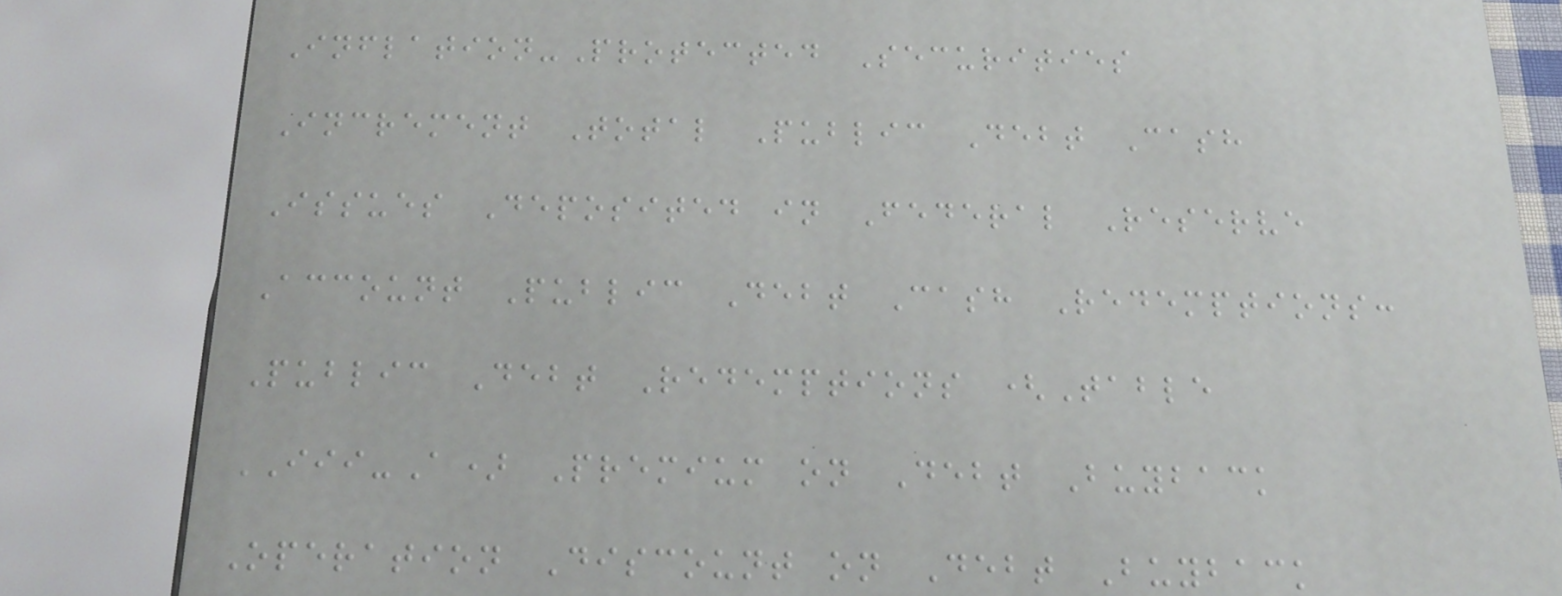Inflation-Protected Securities
Increment Total Public Debt Cash
Issues Deposited in Federal Reserve
Account Public Debt Cash Redemptions:
Public Debt Redemptions (Table
III-A) Premium on Debt Buyback
Operation Discount on Debt Buyback
